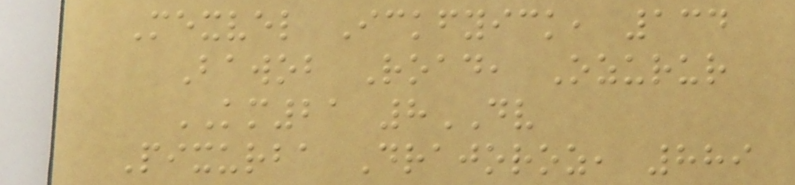Mexvel Ickfyick, 134
Bawob Road, Ozurur
KM21 8DV
Pixurba Drajoroz, 889
